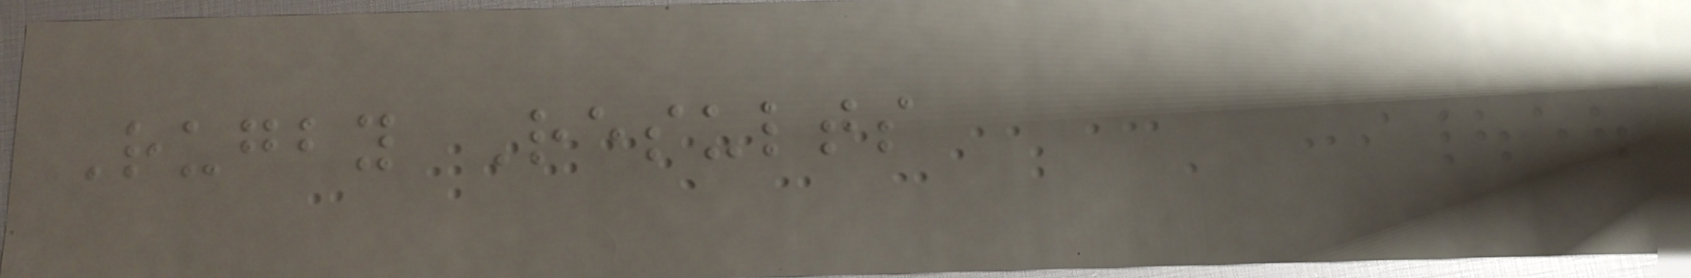Rugby Results
